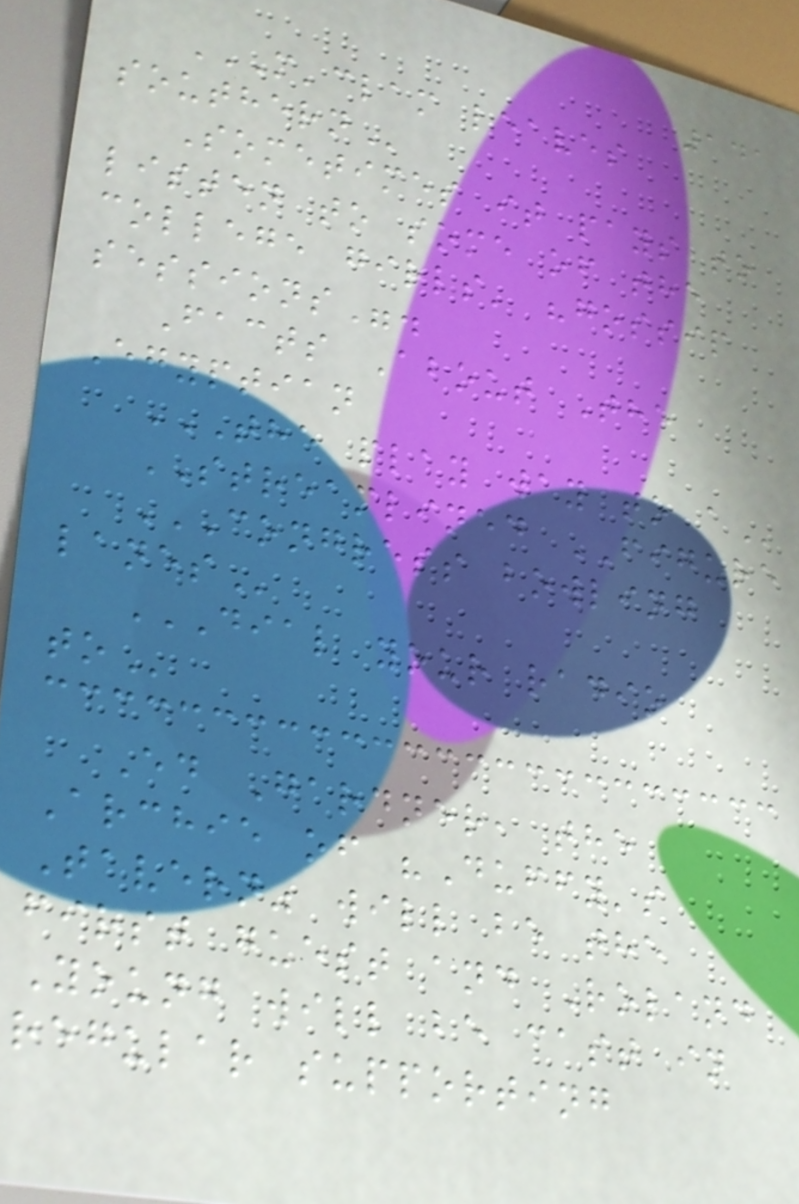141
M'CLAM LEAVES
SOUTHERN
Sometimes it pays to
listen to some of the
college girls' "gossip
sessions".
Facts About The
Egyptian
THE PLAY WAY TO A
STREAMLINED FIGURE
CONGRESS BOWLING
LANES
DIAL YOUR RADIO
TO
Ed Gardner, the
Archie of "Duffy's
Tavern" will be the
first guest and Roland
Young will be cast in
regular supporting
